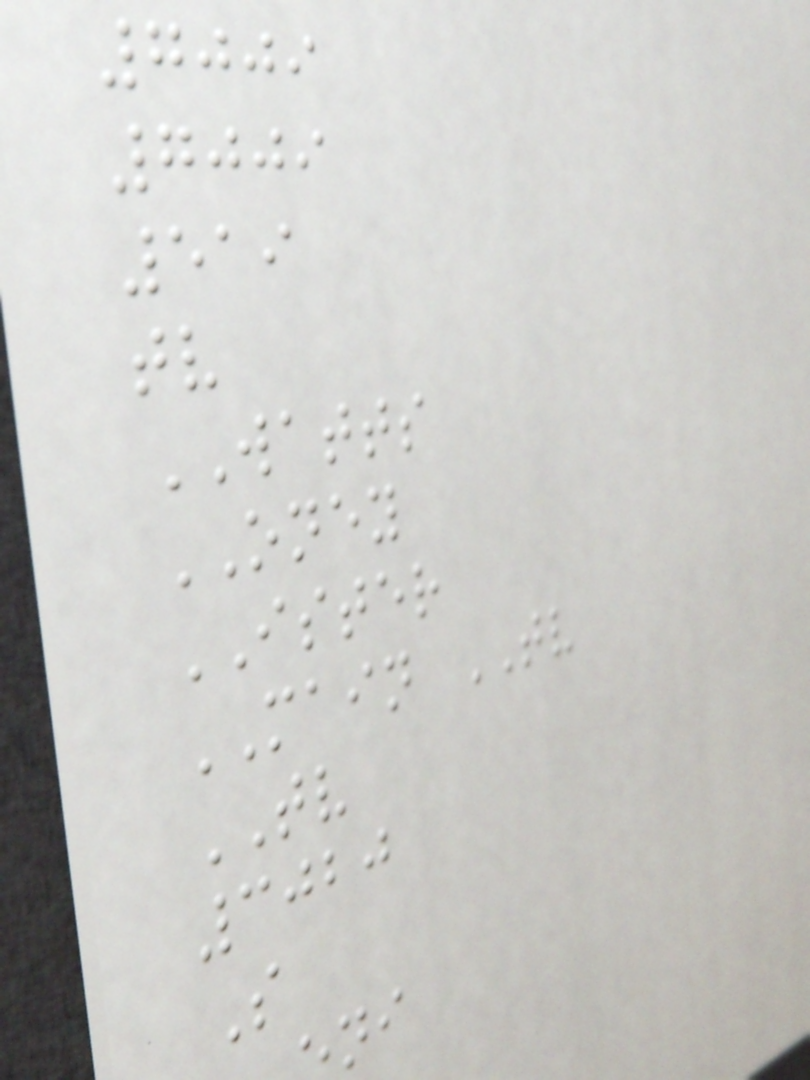7009
7009
519
tv
WATTS
ONEY
ISTER
MAIN TV
TV
3020
S
